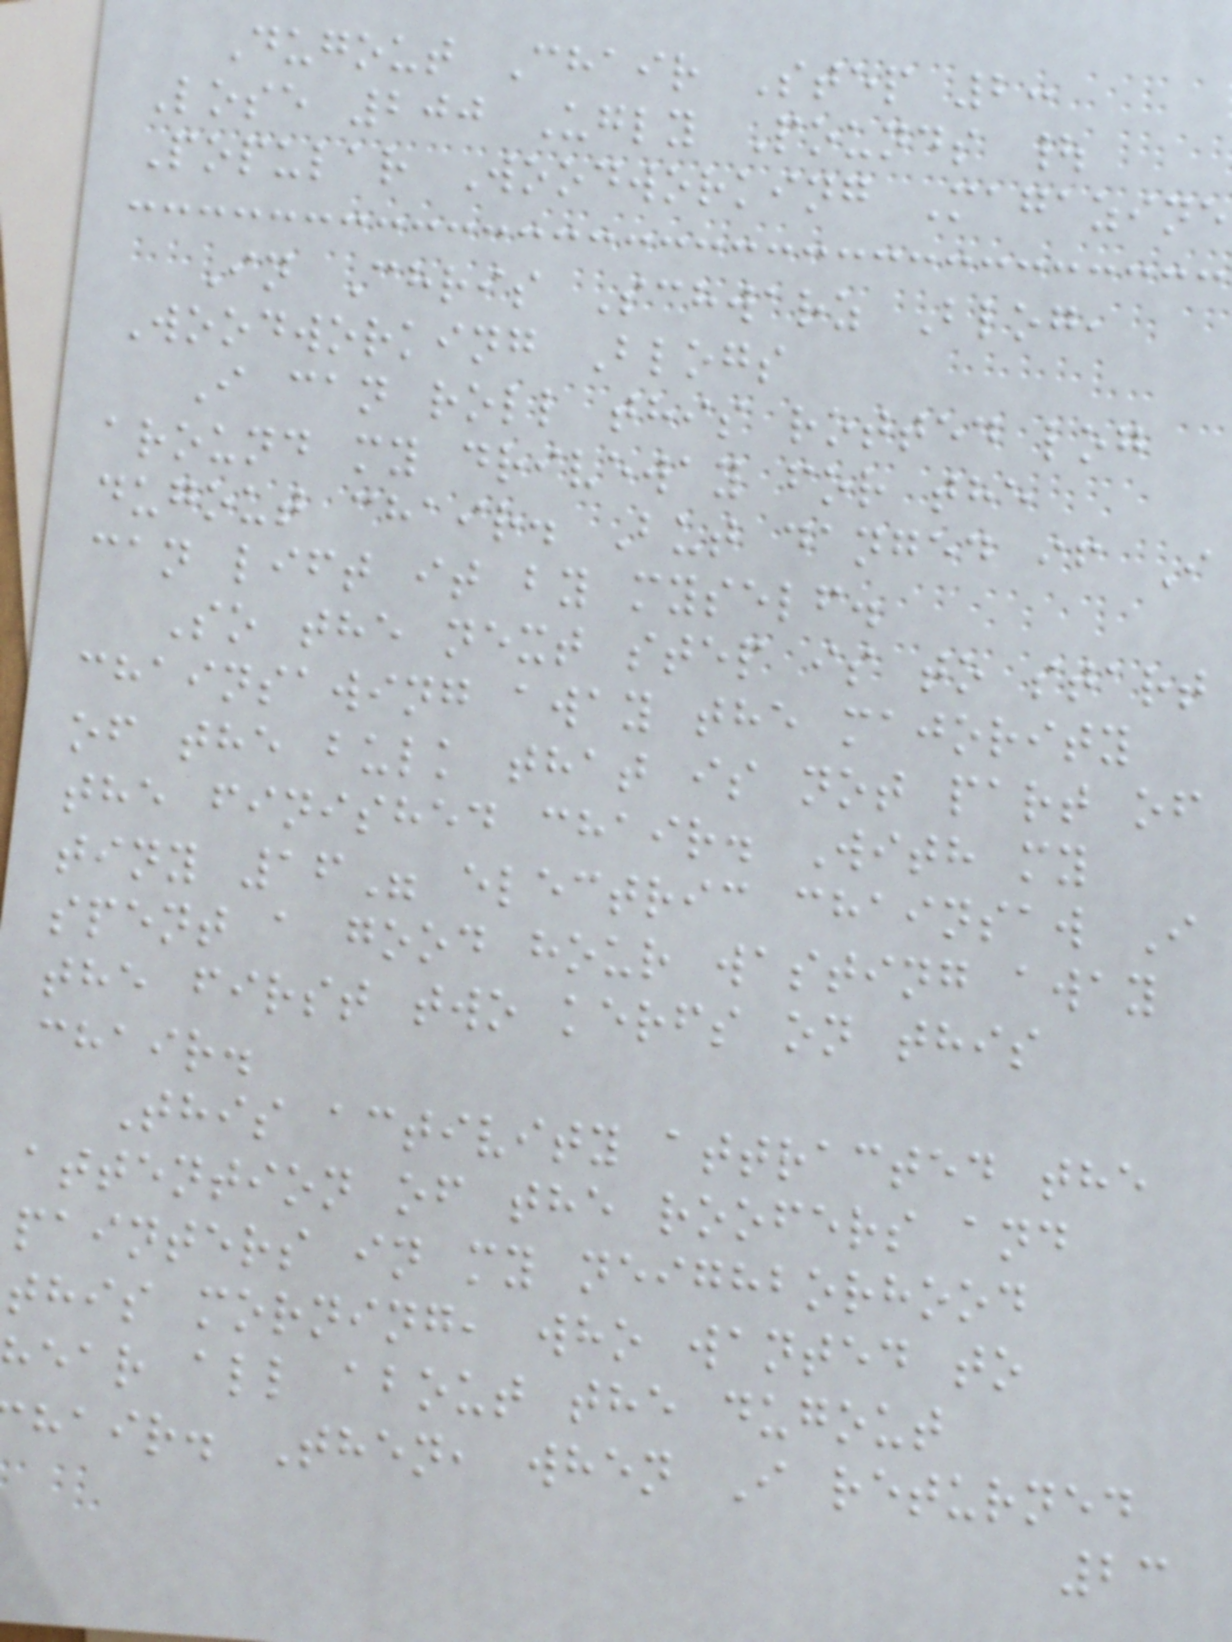Dugout Chair Step 2:
Lose 200 Ugly Pounds |
Popular Woodworking Magazine
In Chris Schwarz Blog,
Woodworking Blogs
I can roll this rotted log
around my driveway for the
dugout chair. But danged if I
can lift it by myself.
So the next step is to start
chainsawing away the majority
of the bulk that is not part of
the finished chair. With my
tiny 16" electric chainsaw I
spent a good hour wasting away
the first two kerfs on this
chair.
This activity attracted the
attention of the roofers and
painters in my neighborhood
this morning, who wanted to
ear all about the dugout
hair. Then, when I returned
23
